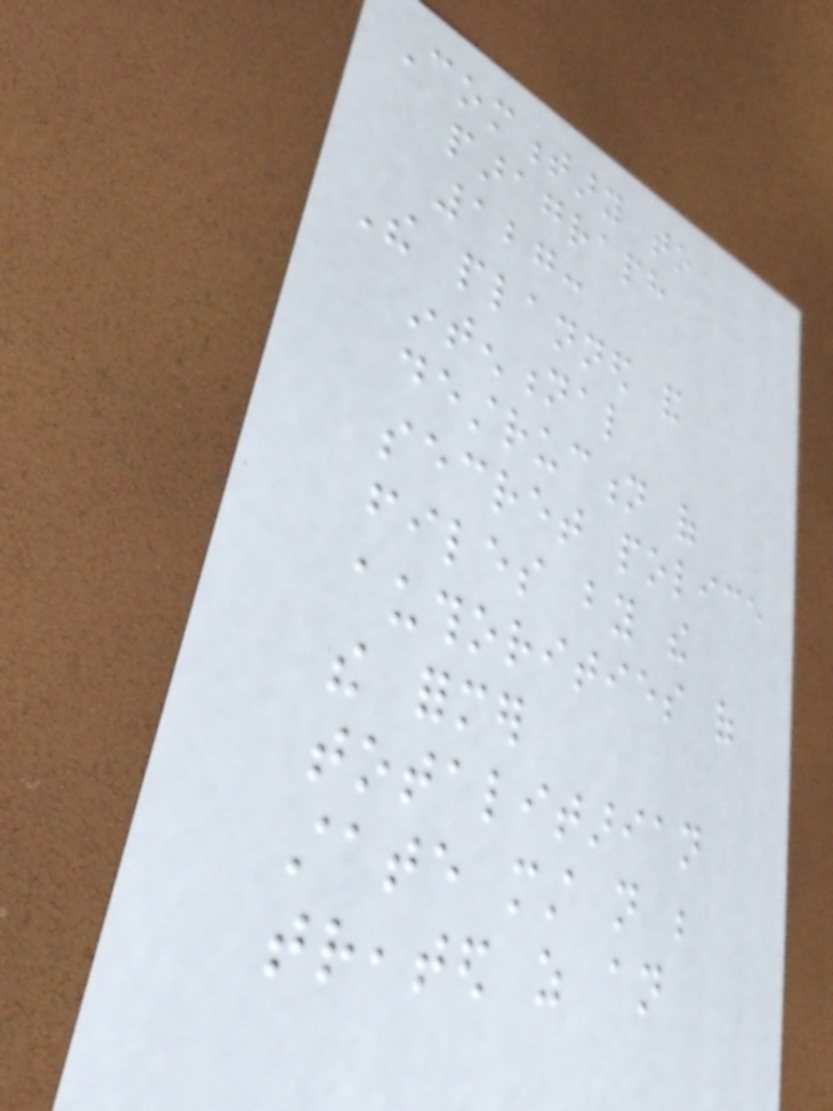Commentary to
paragraph
127:
The planned and
intentional
destruction of
secret police
files by the
authorities of
the former
totalitarian
state must not be
treated as an
